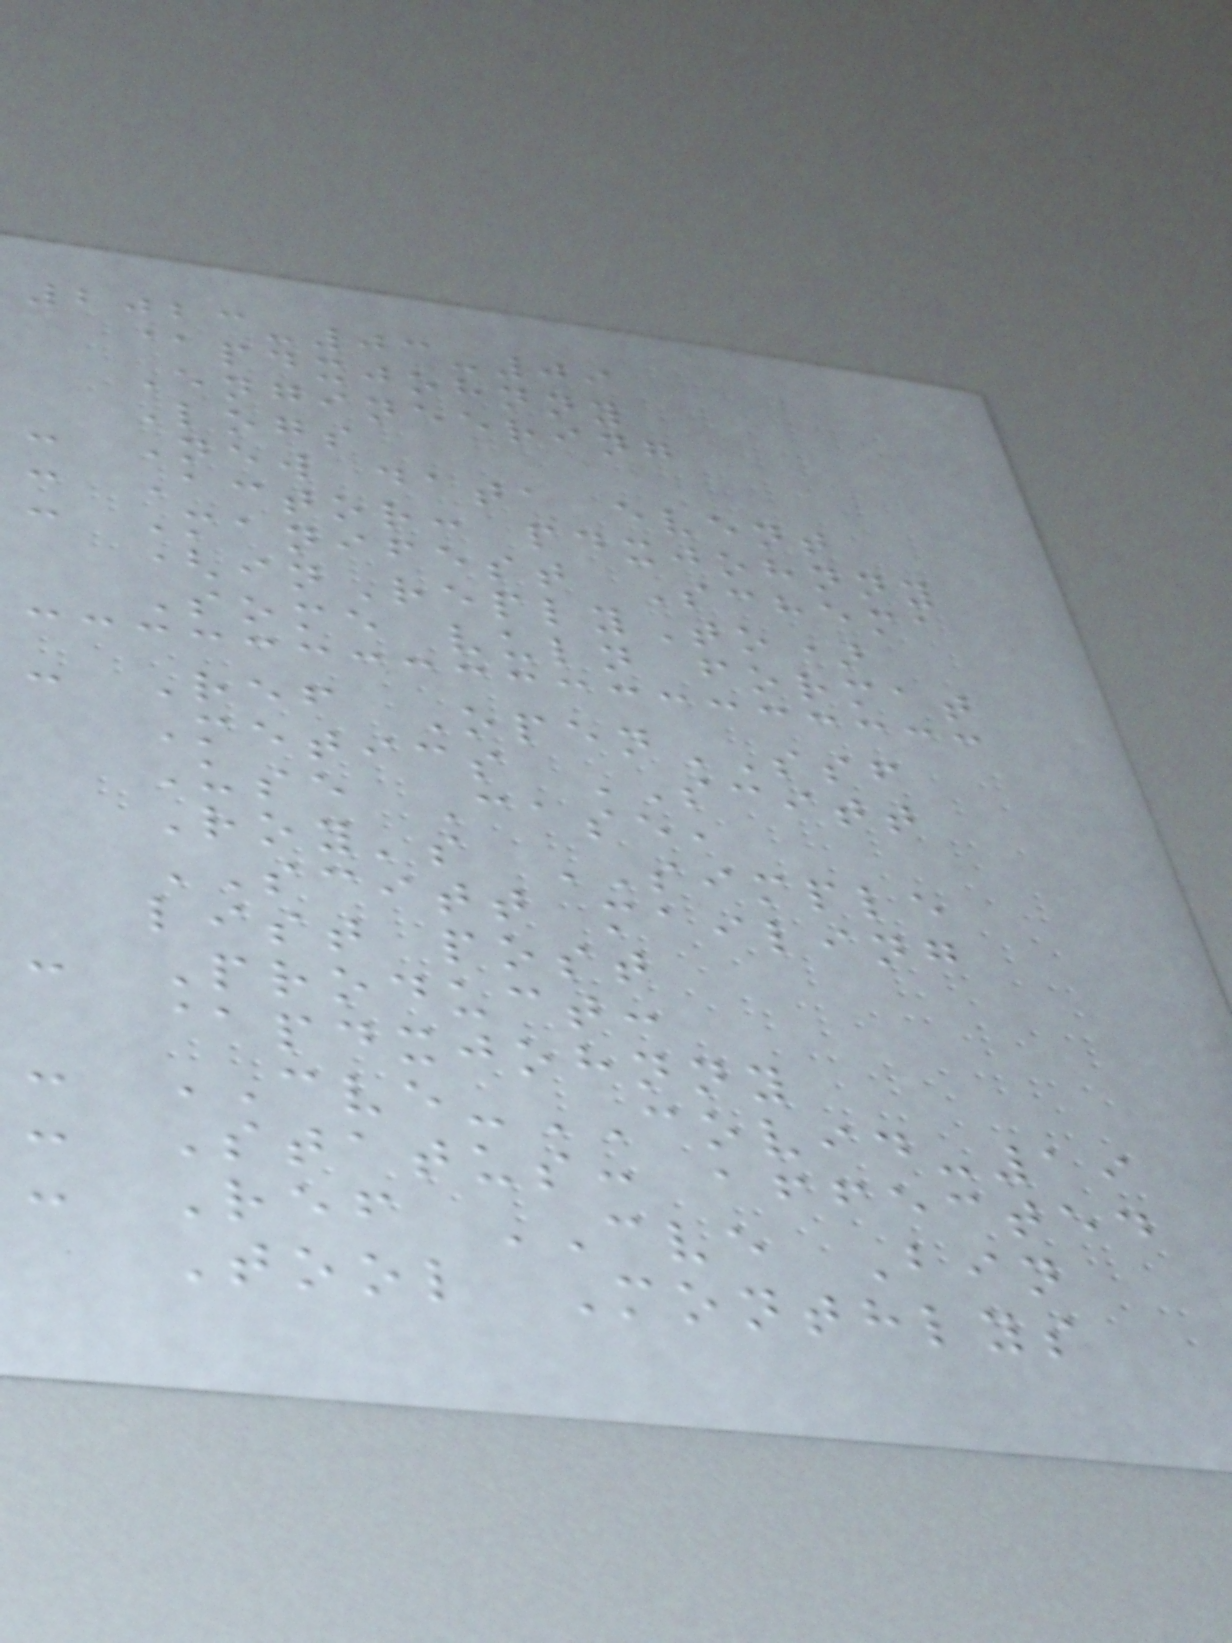2023-03-09
@pdxjohnny
Engineering
Logs
- New data event
- Actor: pdxjohnny
- Manifest Schema
(inReplyTo)
Some vuln format
- Ref OpenSSF
Metics SCITT
Use Case,
Roy's SIMPLE
SCITT mailing
list post
- Product:
@pdxjohnny
- CVE-COVID-19
- Status: affected
- Ref CVE Bin
Tool Monthlys
